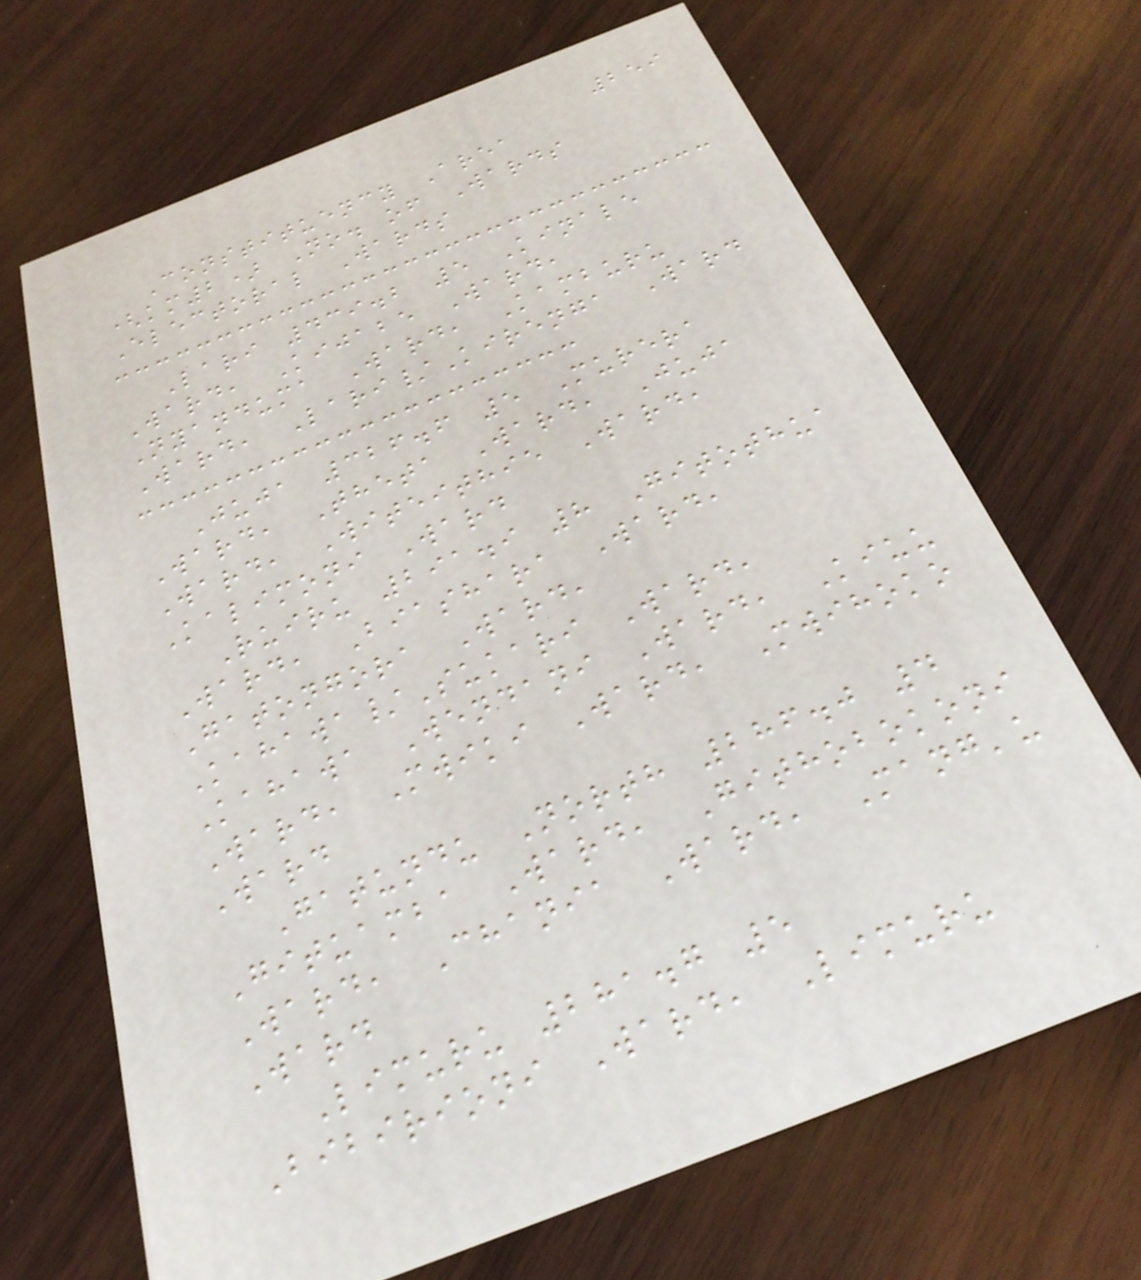259
Constituency Area
(km2) No. of Wards
Electoral Wards
Lari 439.2 5 Kinale
Ward, Kijabe Ward,
Nyanduma Ward, Kamburu
Ward, Lari/Kirenga Ward
Juja 326.6 5 Murera
Ward, Theta Ward, Juja
Ward, Witeithie Ward,
Kalimoni Ward
Ruiru 291.9 8 Gitothua
Ward, Biashara Ward,
Gatongora Ward,
Kahawa/Sukari Ward,
Kahawa Wendani Ward, Kiuu
Ward, Mwiki Ward, Mwihoko
Ward
Gatundu North 286.0 4
Gituamba Ward, Githobokoni
Ward, Chania Ward, Mang'u
Ward
Limuru 281.7 5
Bibirioni Ward, Limuru
